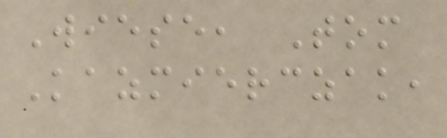Wiese, Tom
Kazmierczak,
